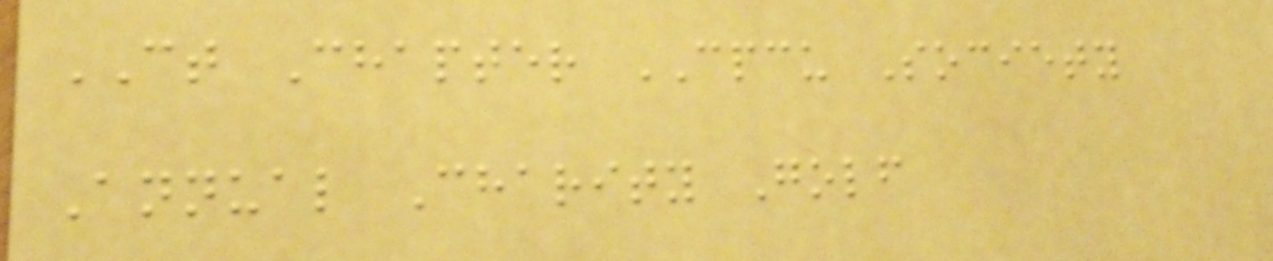CT Chapter CPCU Society
Annual Charity Golf
